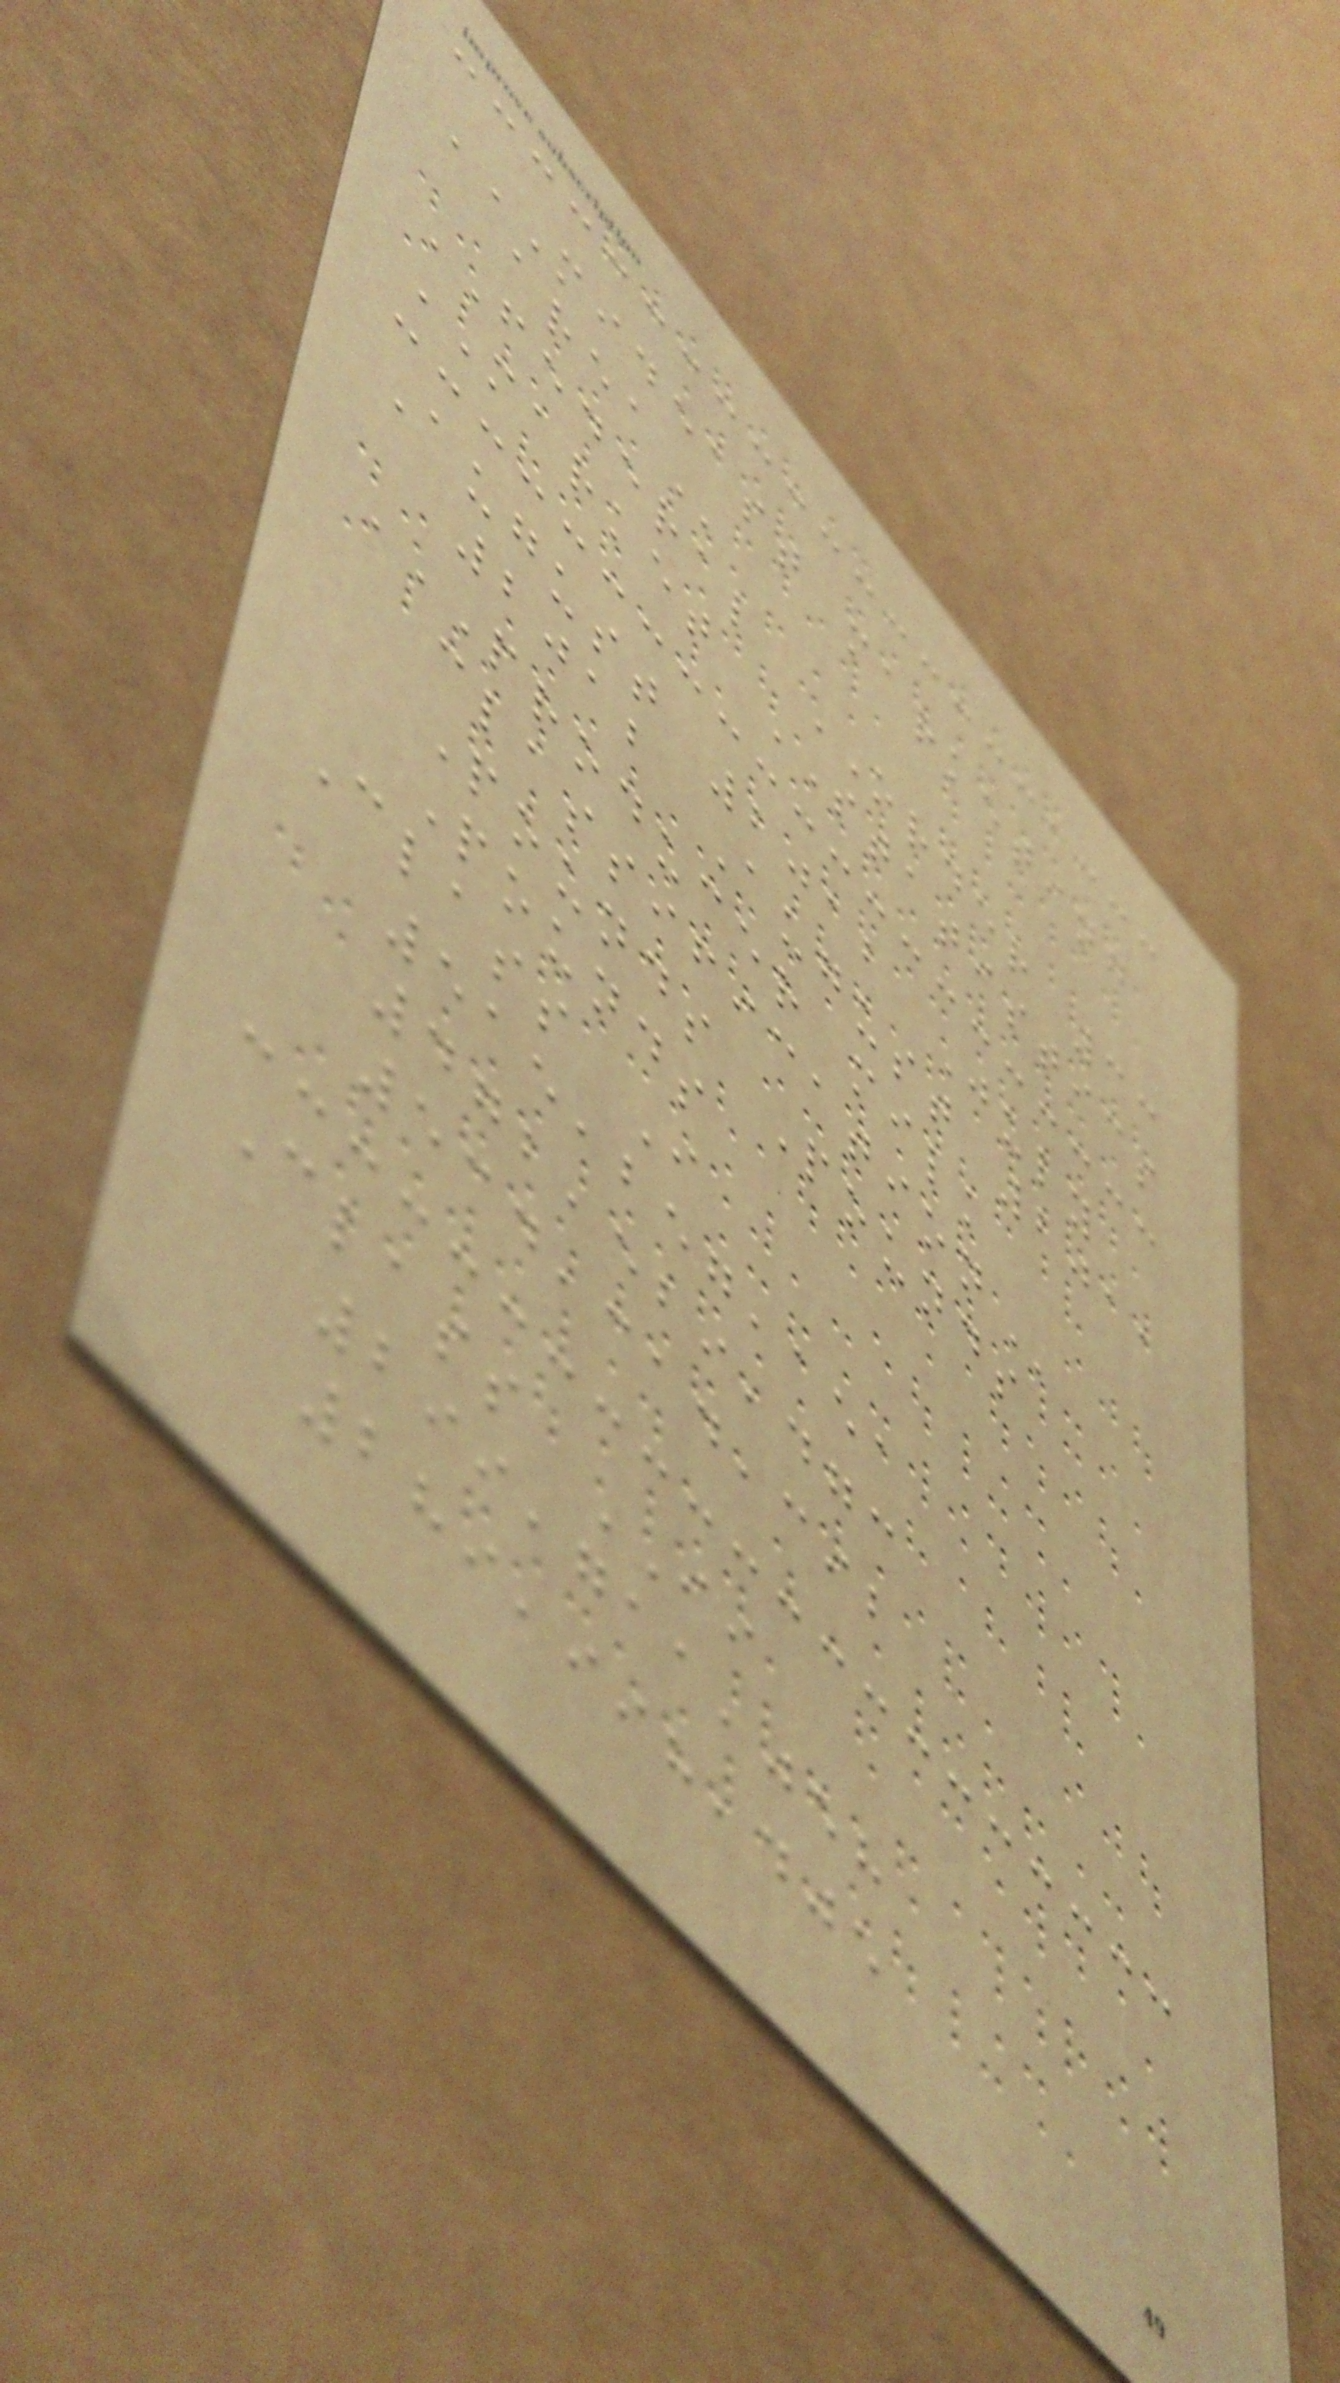MIDEAST MARKETING
AREA
FEDERAL ORDER 33
MARKET STATISTICS
August 2012 July
2012 August 2011
PRODUCER MILK
CLASSIFICATION
Pounds Pounds
Pounds
Class I
515,257,151
472,529,473
534,314,392
Class II
299,711,058
289,998,405
